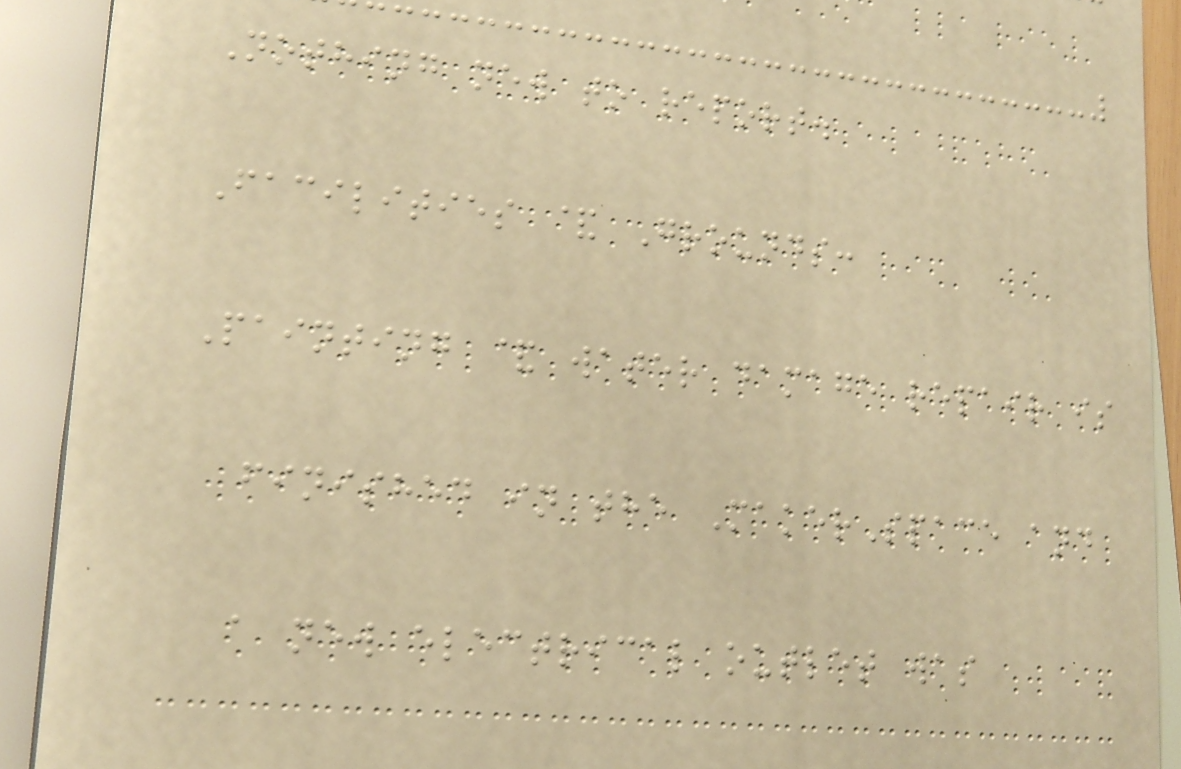Nothing new to report.
Facilities & Grounds:
Painting & water damage repair is
finished in the MakerSpace and
a new electrical outlet was
